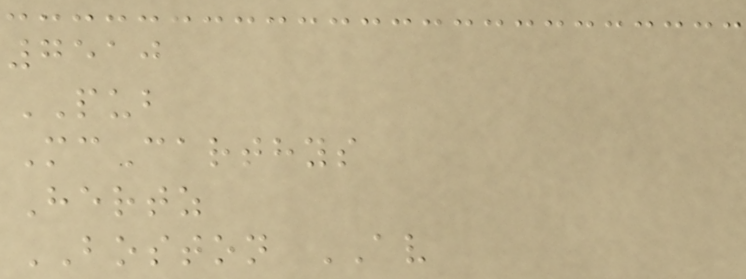7510
PUB
McCarthys
Hertz
BOSTON AV
